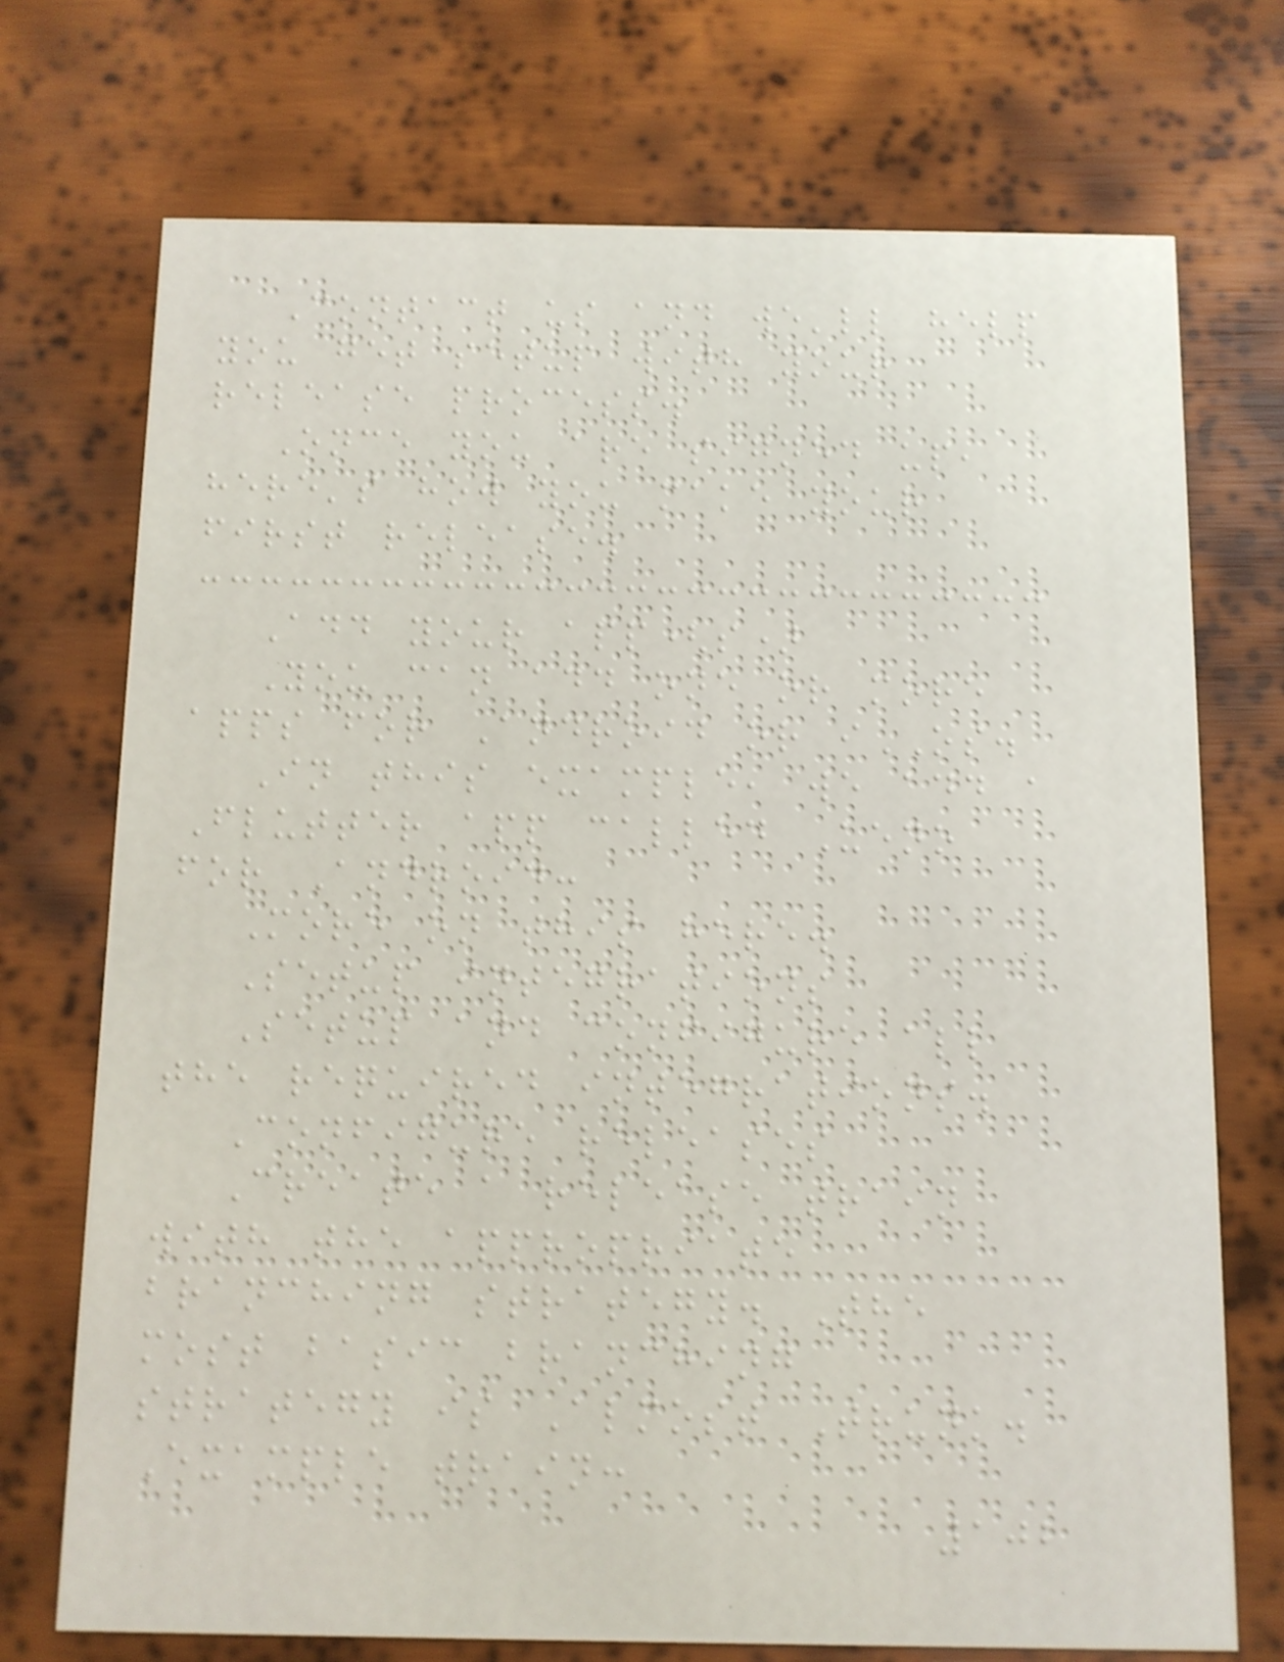Contact us and we'll help
you get setup with your
release process.
Once you are signed up,
here's how you make your
first release.
Add your app(s)
You can add one or more
apps for Android or iOS.
In this example, we add a
Flutter app called Ueno
for Android:
More on this here.
Setup integrations
Setup and configure all
the required integrations.
Configure releases
Create a release train
with the appropriate
branching strategy. The
most basic branching
strategy is Almost Trunk.
Example train:
102
